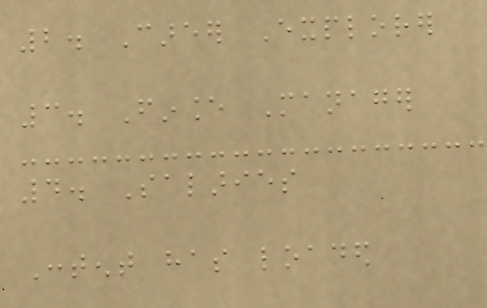2. Career Explorer
3. Finance Manager
4. Salaries
Content has loaded
